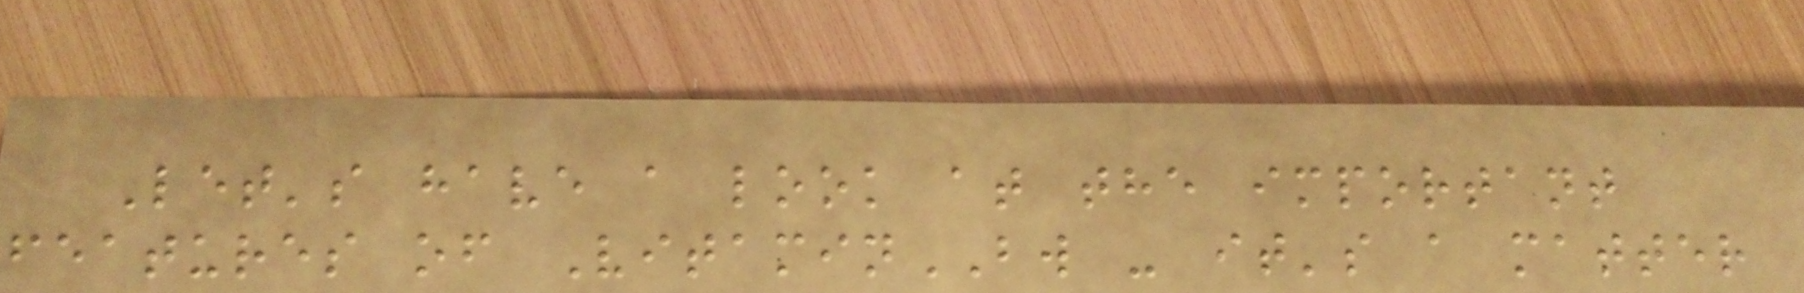Let's have a look at the important
features of VitaminBW - it's a matter
